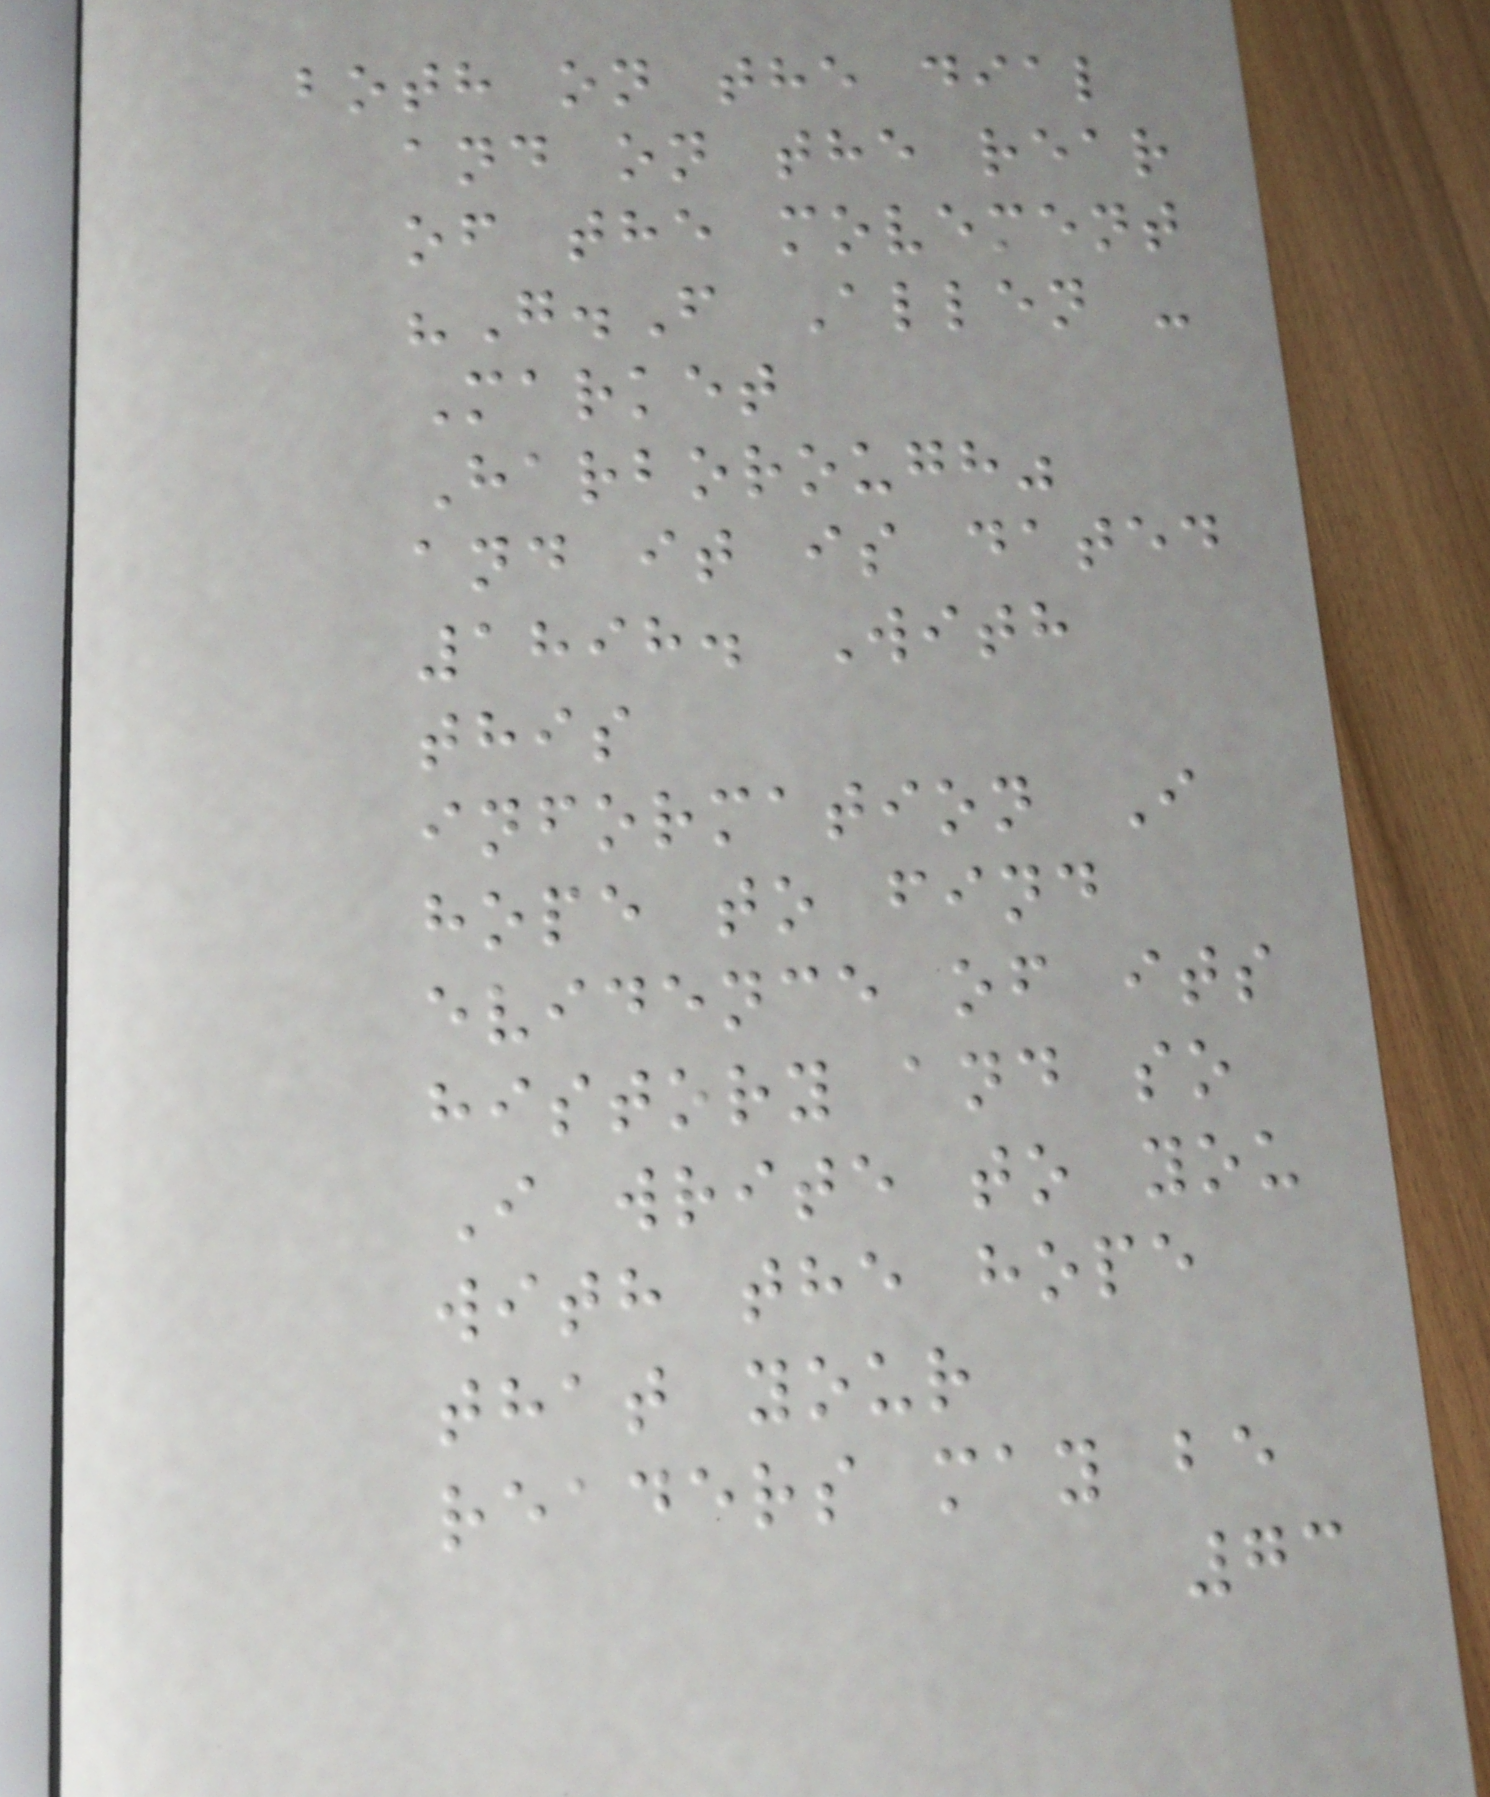both on the dial
and on the rear
of the movement
"G.F Allen -
Market
Harborough"
and it is dated
1898. With
this
information I
hope to find
evidence of its
history and so
I write to you
with the hope
that your
readers may be
73
